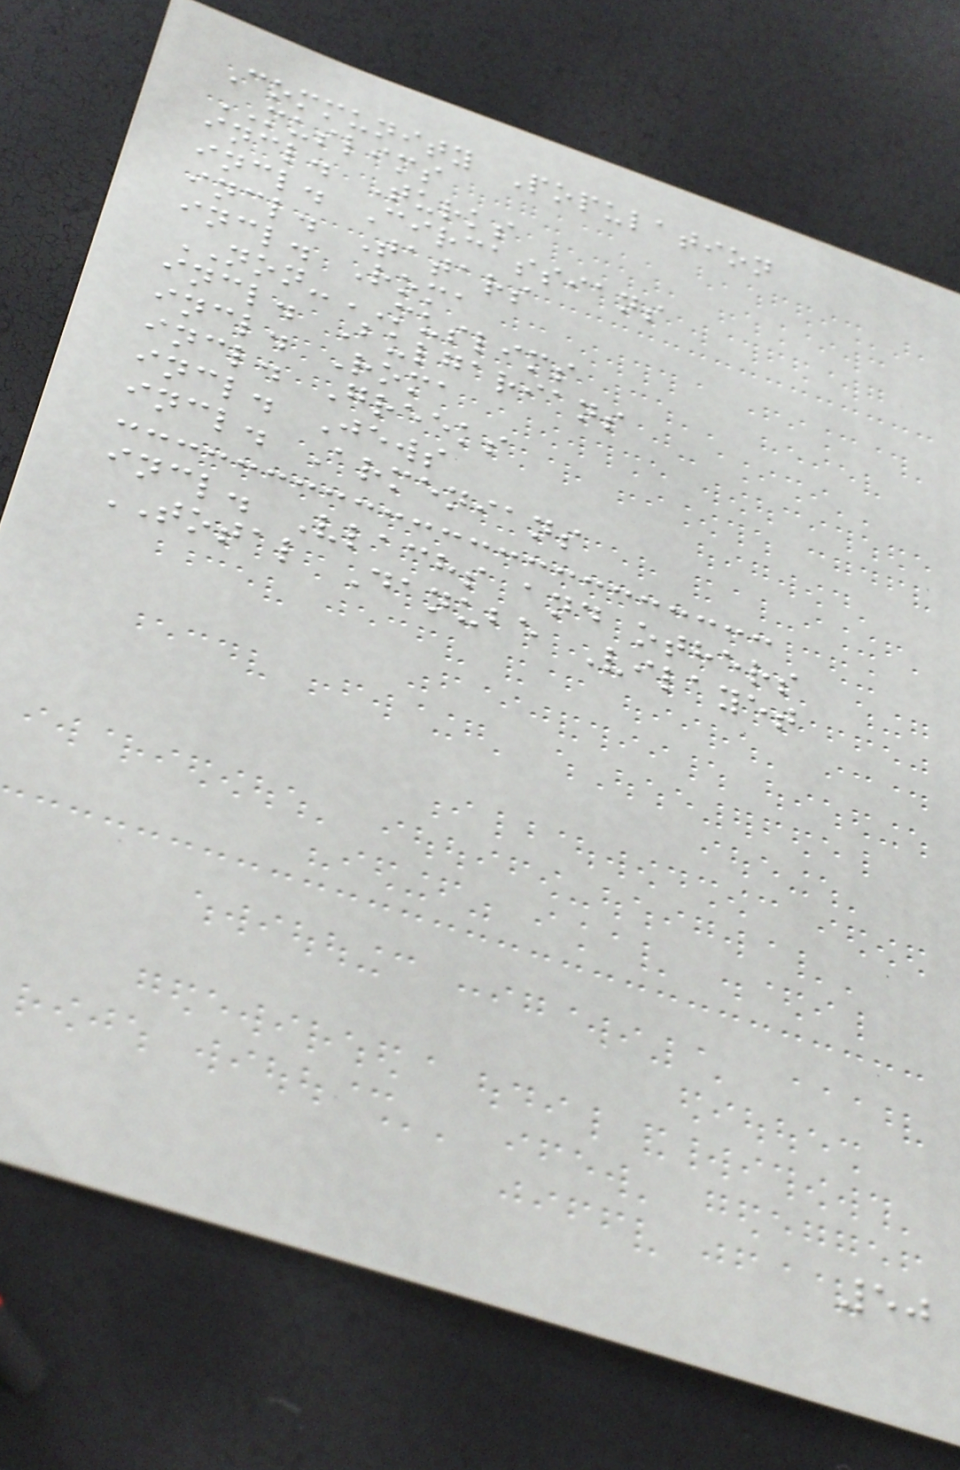Community Population
MUSLIMS
incl. Turks
incl. Circassians
incl. Tatars
incl. Roma
NON-MUSLIMS
incl. Bulgarians
incl. Roma
incl. Greeks
incl. Jews
incl. Armenians
incl. Vlachs and others
TOTAL Danube Vilayet
50
